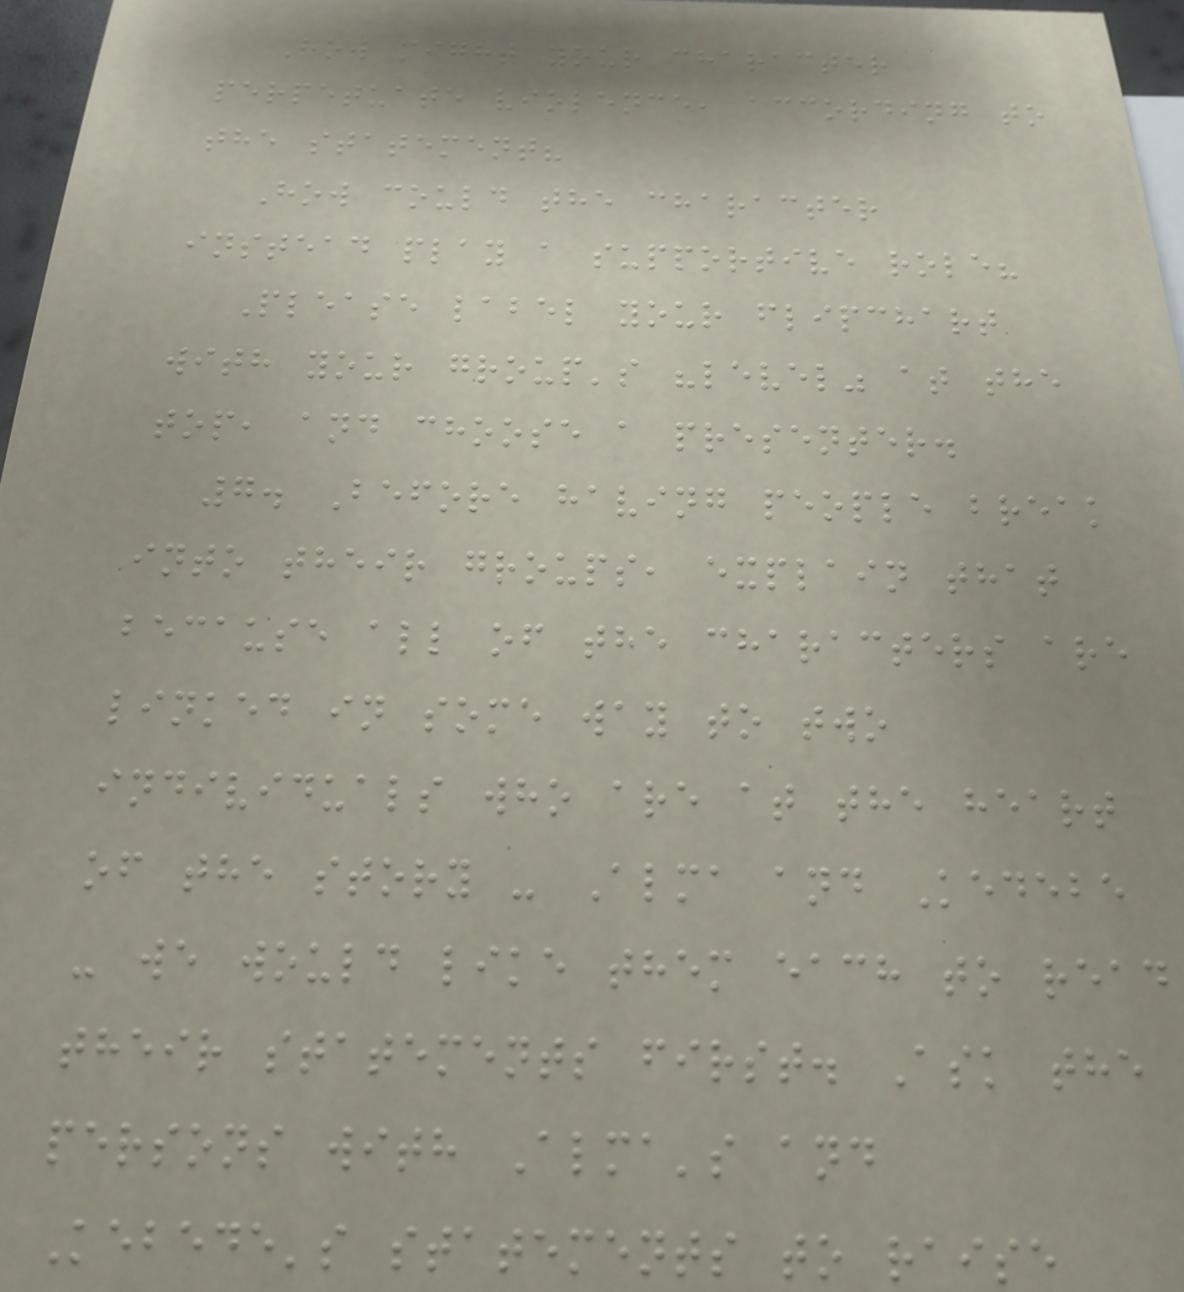How might your character
perpetuate violence, according to
the statement?
How could the character
instead play a supportive role?
Please label your flipchart
with your group's "level" at the
top, and choose a presenter.
7. Before having people break
into their groups, explain that
because all of the characters are
linked in some way to two
individuals who are at the heart
of the story - Alma and Kedebe
- we would like them each to read
their statements first. Ask the
persons with Alma's and
Kebede's statements to raise
